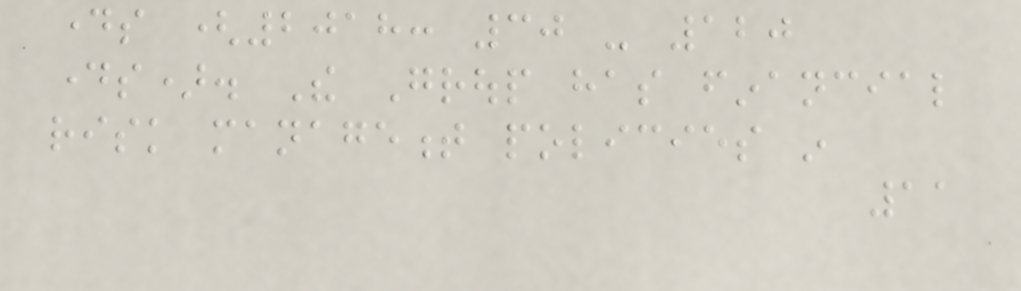days (2018: 30 - 120
days). The Group has financial
risk management policies in
11
